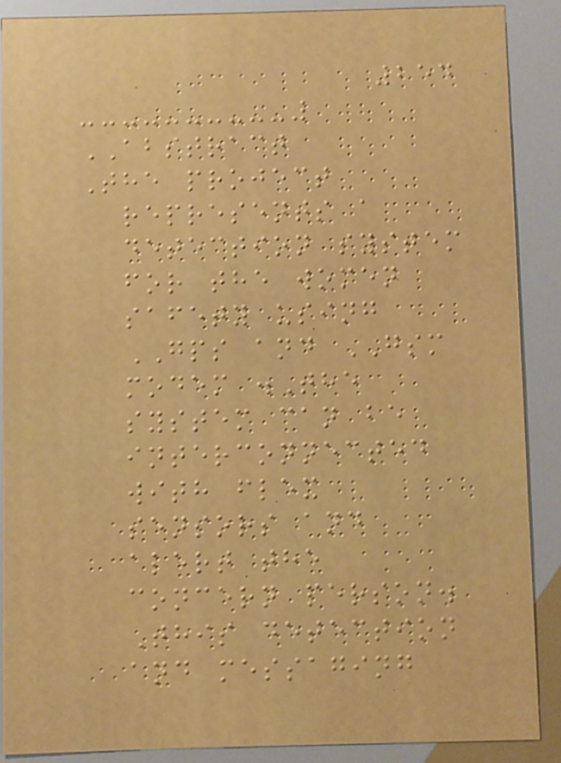254
ABSTRACT
The project
represents a
detection system
for the women
safety using
GPS and GSM
modem .The
system can be
interconnected
with flex
sensors and
alert the
concern person.
This detection
and messaging
